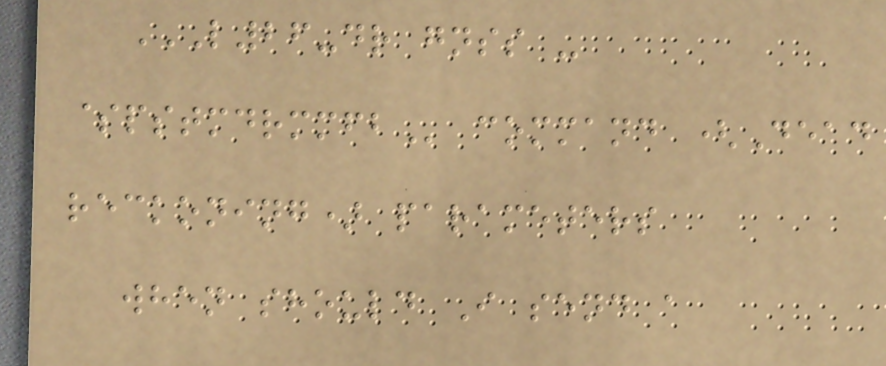L26-DR GNSS -
$PSTMDRMMFB command (Dead
reckoning) parameters
when should I send a
